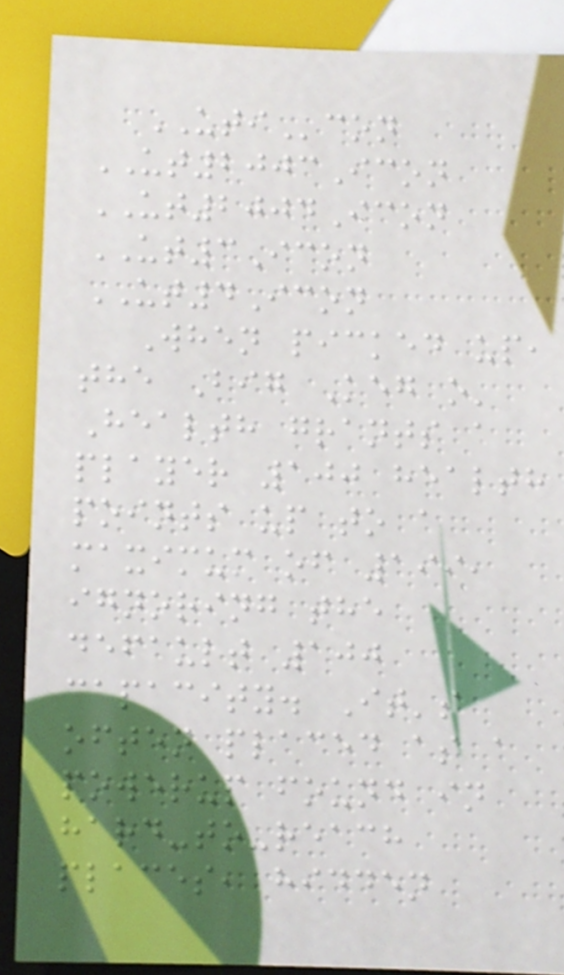UTIcon
UT2003Icon
UT2004Icon
UT3Icon
UT4Icon
When picked up,
the Big Keg o'
Health grants a
player 100 health
points up to a
maximum of 199,
ignoring the
default 100
capacity. It's
often placed as a
powerup found in
hard-to-reach
places, hidden
